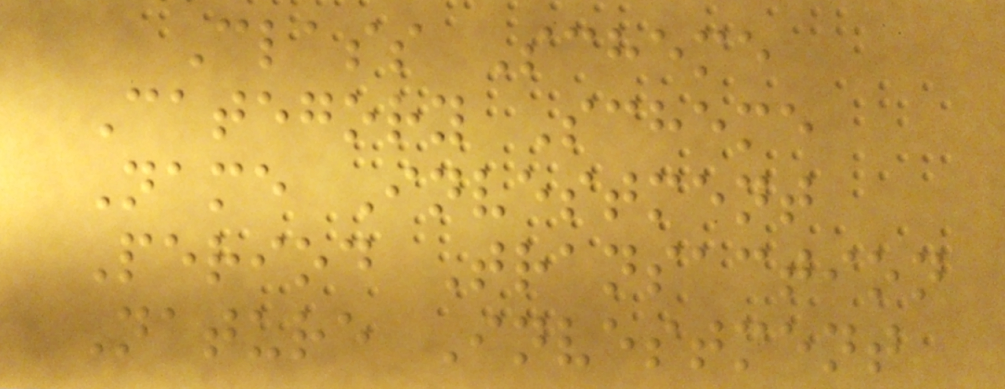Class Scheme
Category Scheme
Name Investment
Period Transaction
Nature Investment
